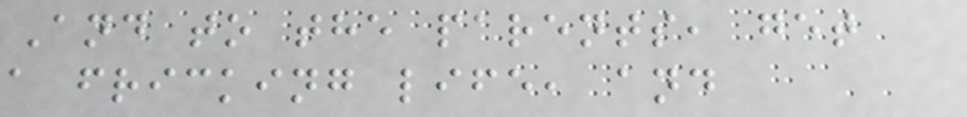And to the parents, get
a fricking life, and
